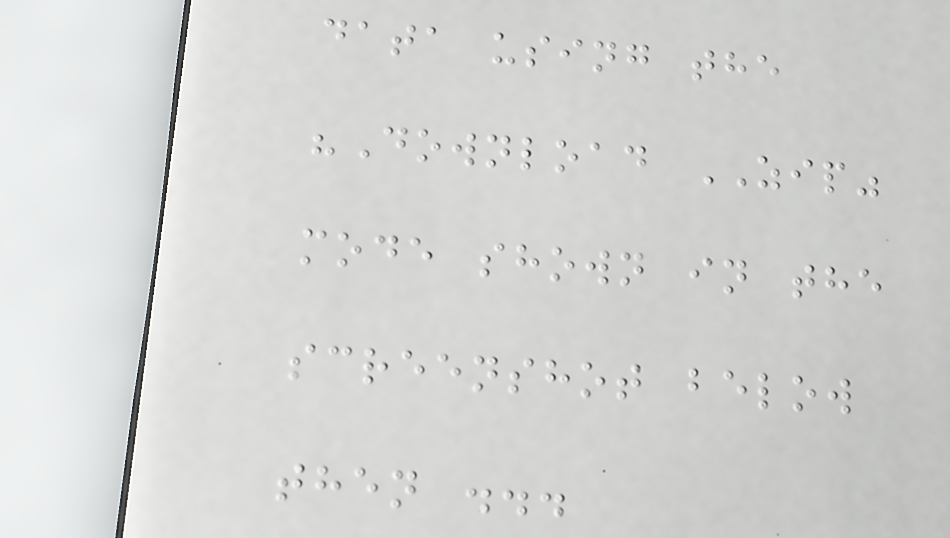data using the
"Download ZIP"
mode shown in the
screenshot below
then ...
